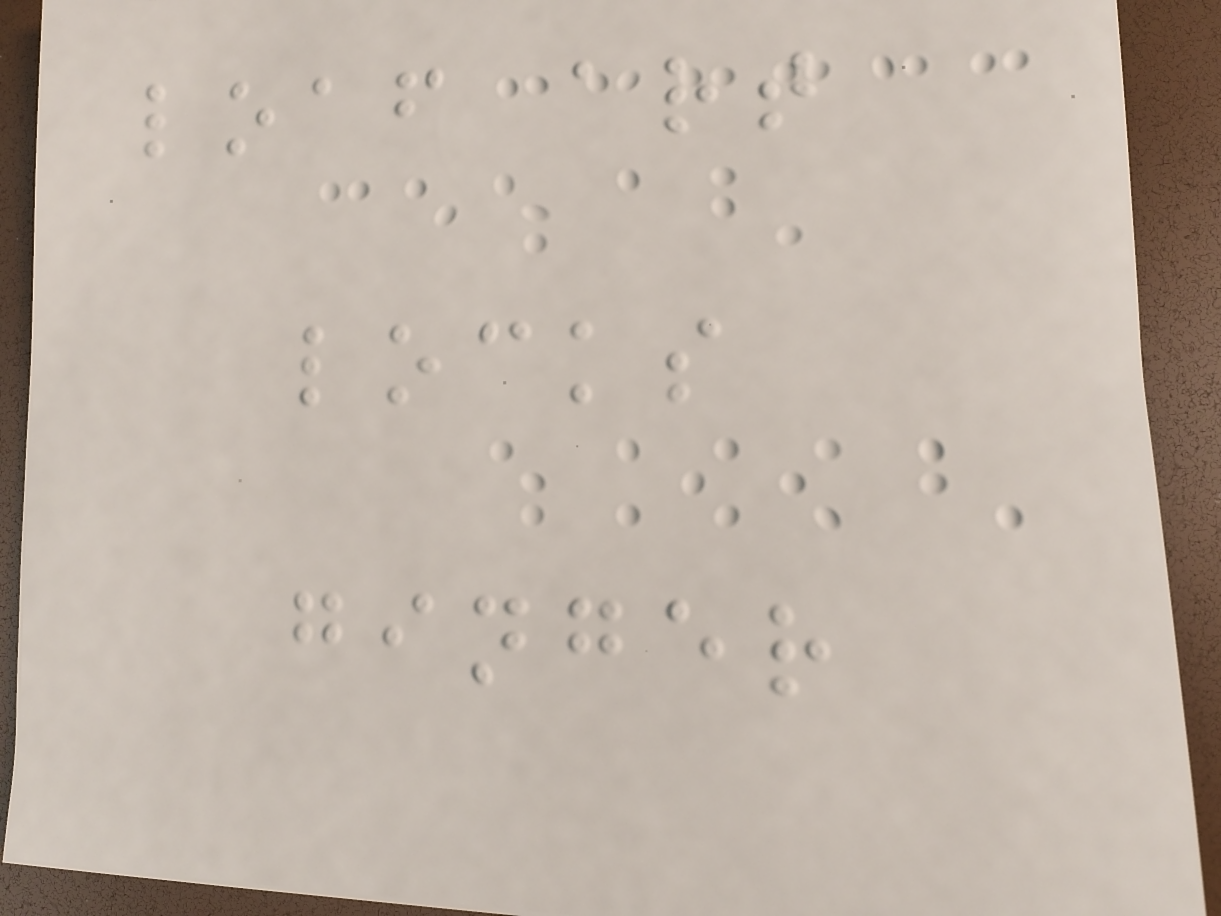loaf art
locks
ginger
